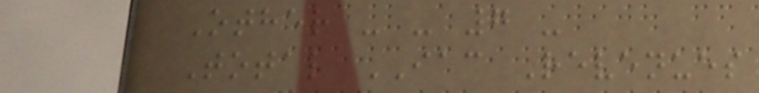Other - - 7 -
Total IAC Revenues
